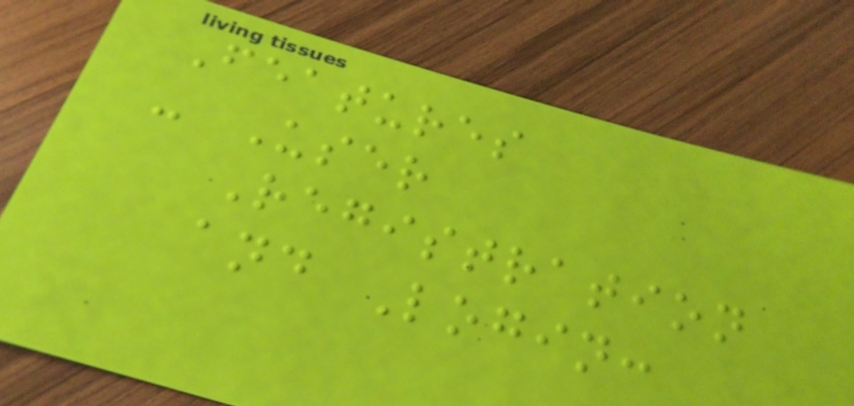Features
- User
Registration
and Login:
